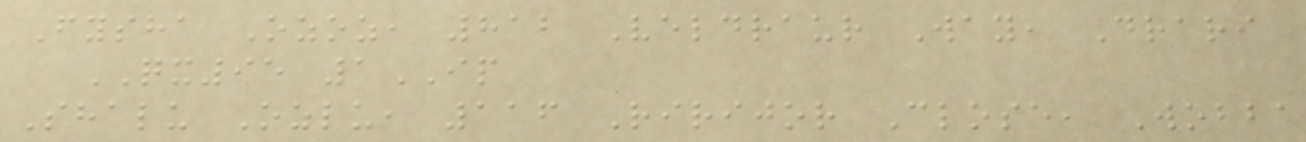Fysha Ozoz, 812 Veldraur Way, Drari
QX95 1IP
Shalu Ozlu, 116 Ririjor Close, Wobba
